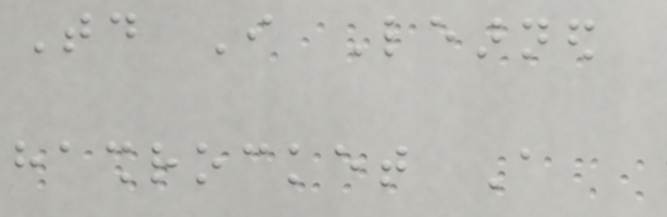Today I Learned
hashrocket A
